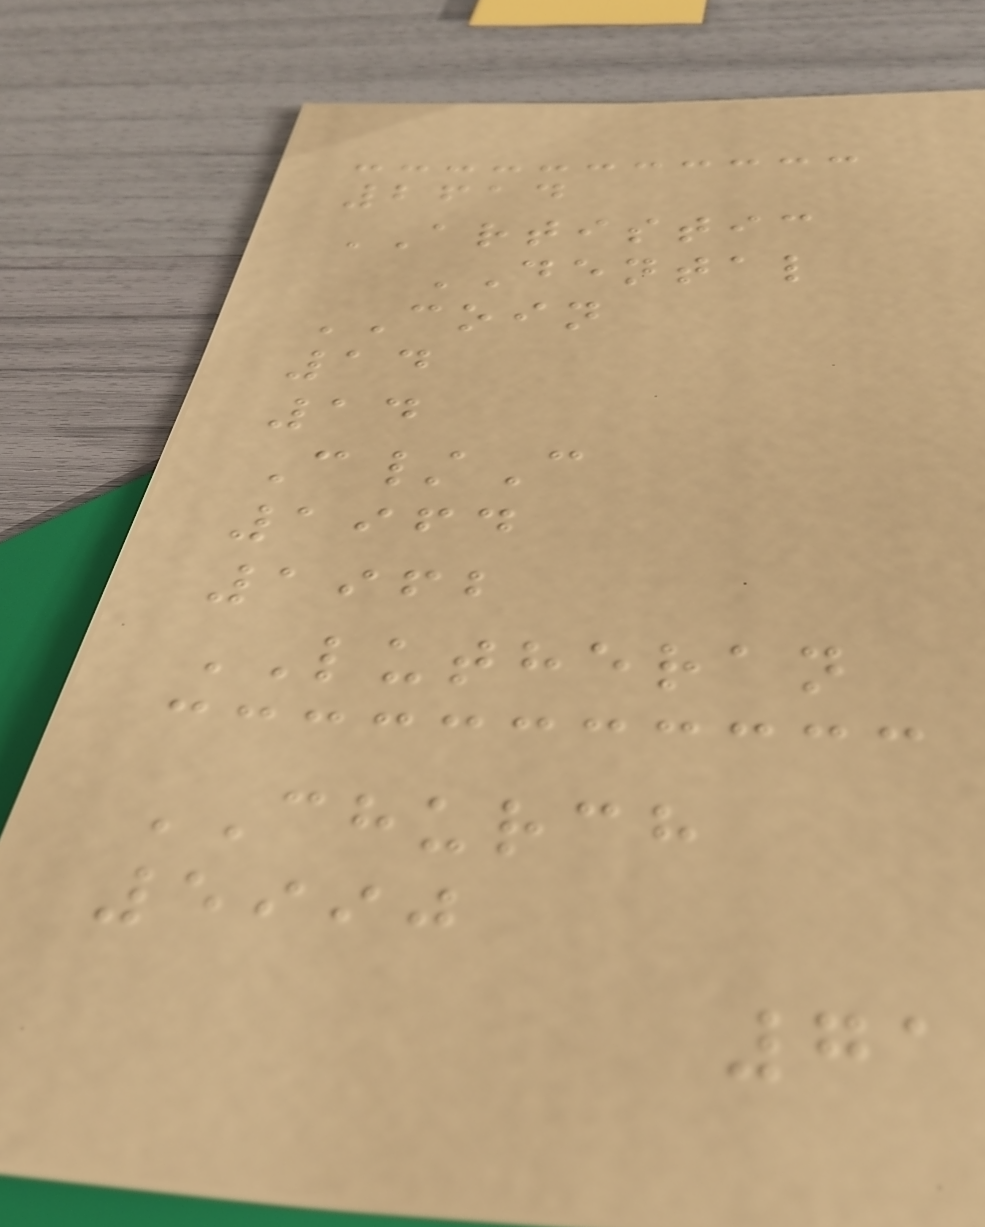2614
ARTISTIC
DENTAL
COIN
14
14
C/C
1964
1962
LUTHERAN
CHURCH
5990
71
